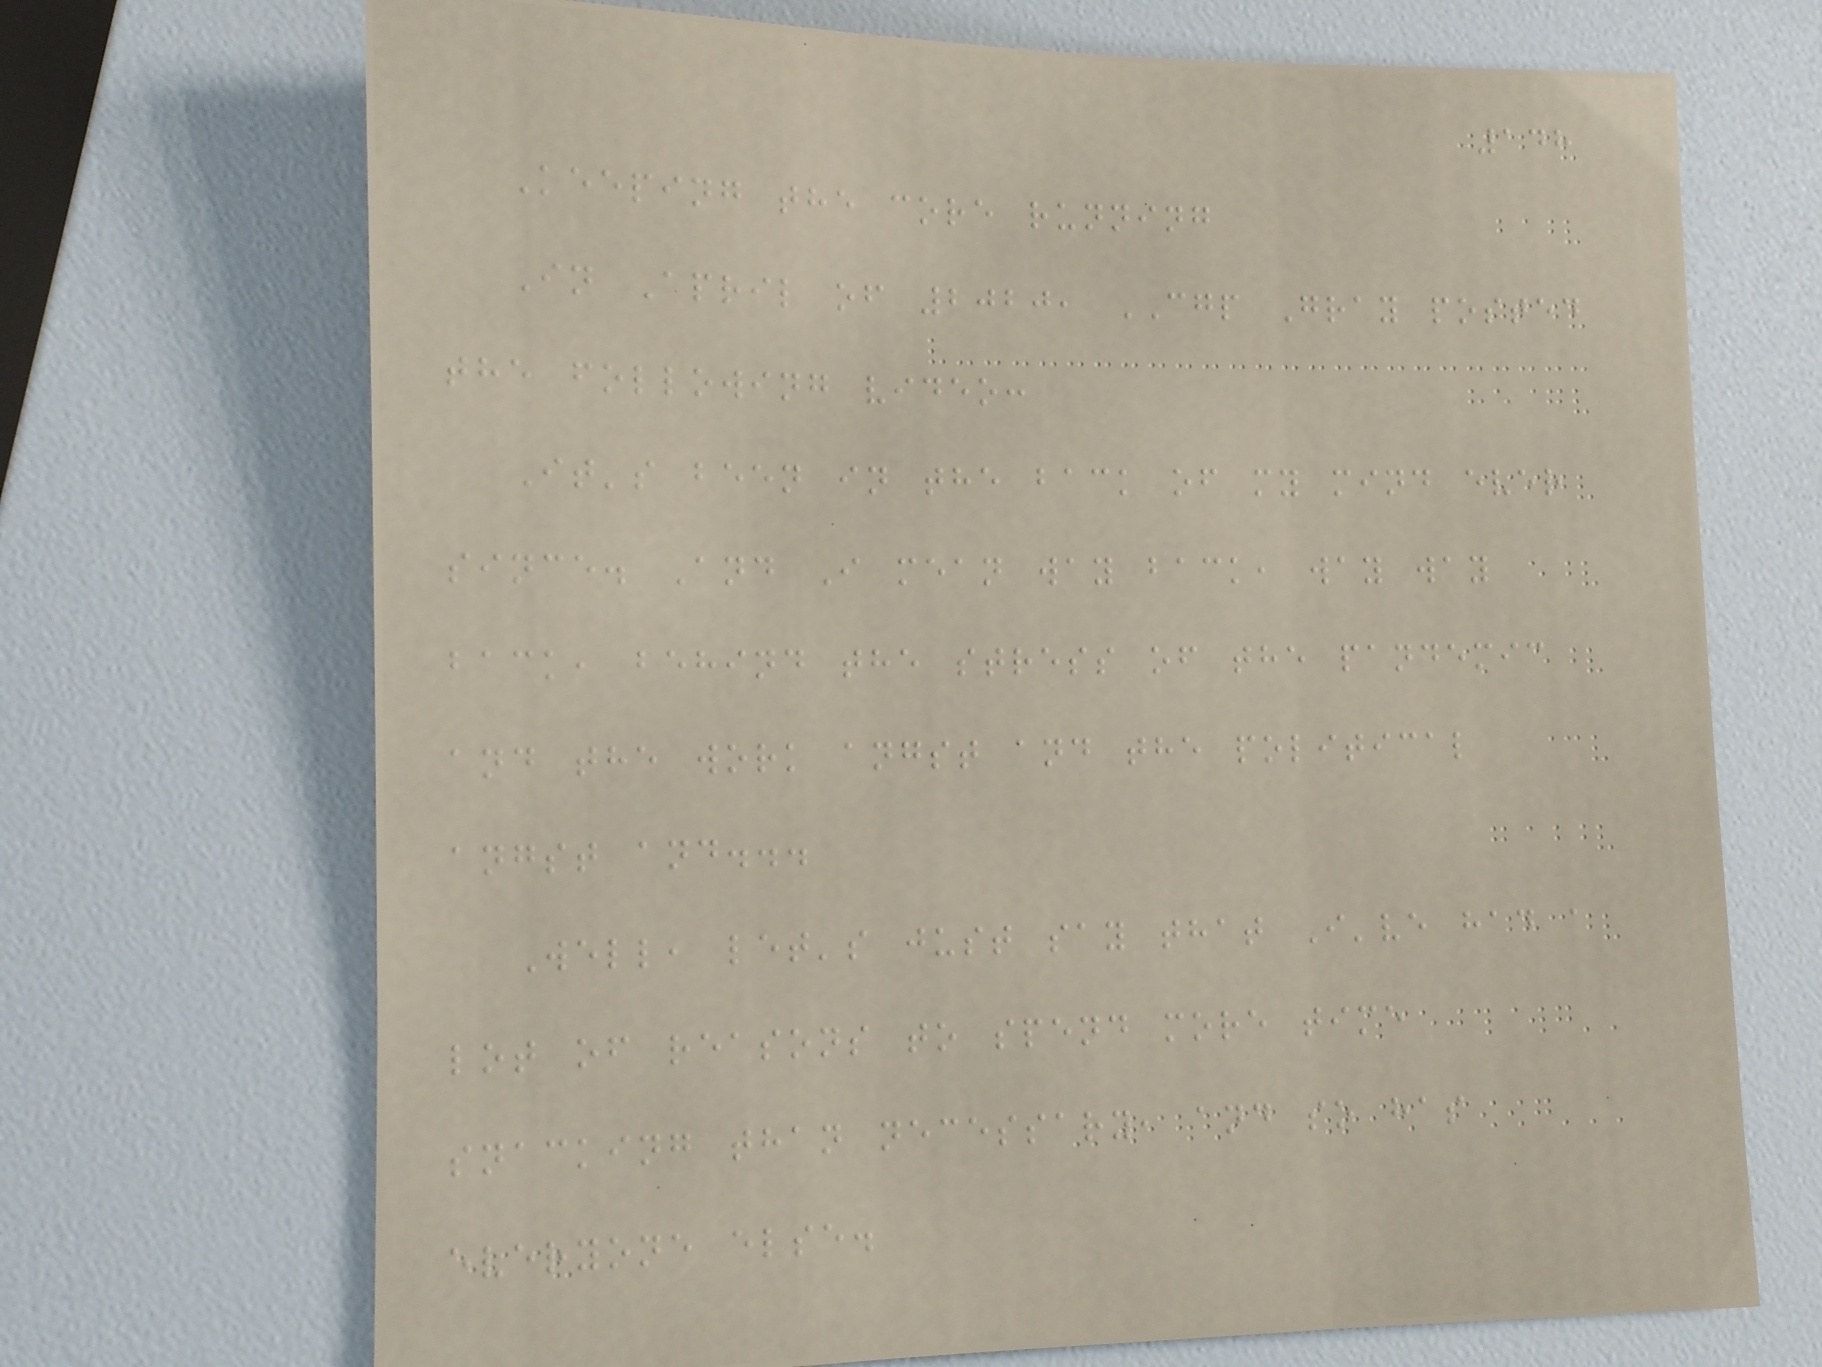148
Keeping the core running
In April of 2020, CGP Gray posted
the following video:
It's been in the back of my mind ever
since. And I mean way back, way way
back, behind the stress of the pandemic
and the work angst and the political
angst and...
Well, let's just say that I've had a
lot of reasons to spend more time
snacking than necessary, and so has
everyone else.
